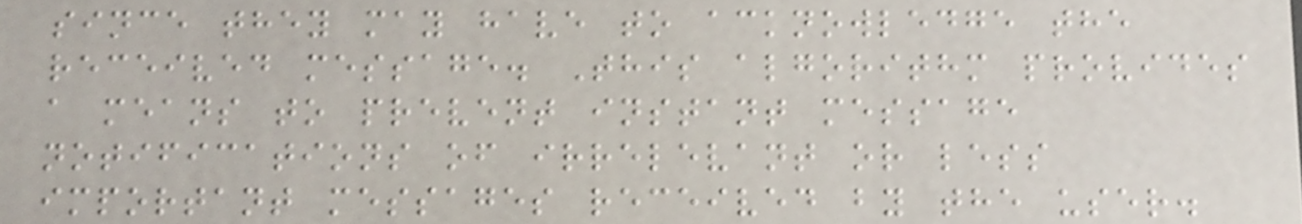since they may have to acknowledge the
received message. This algorithm provides
a means to prevent instant message
notifications of irrelevant or less
important messages received by the user.
